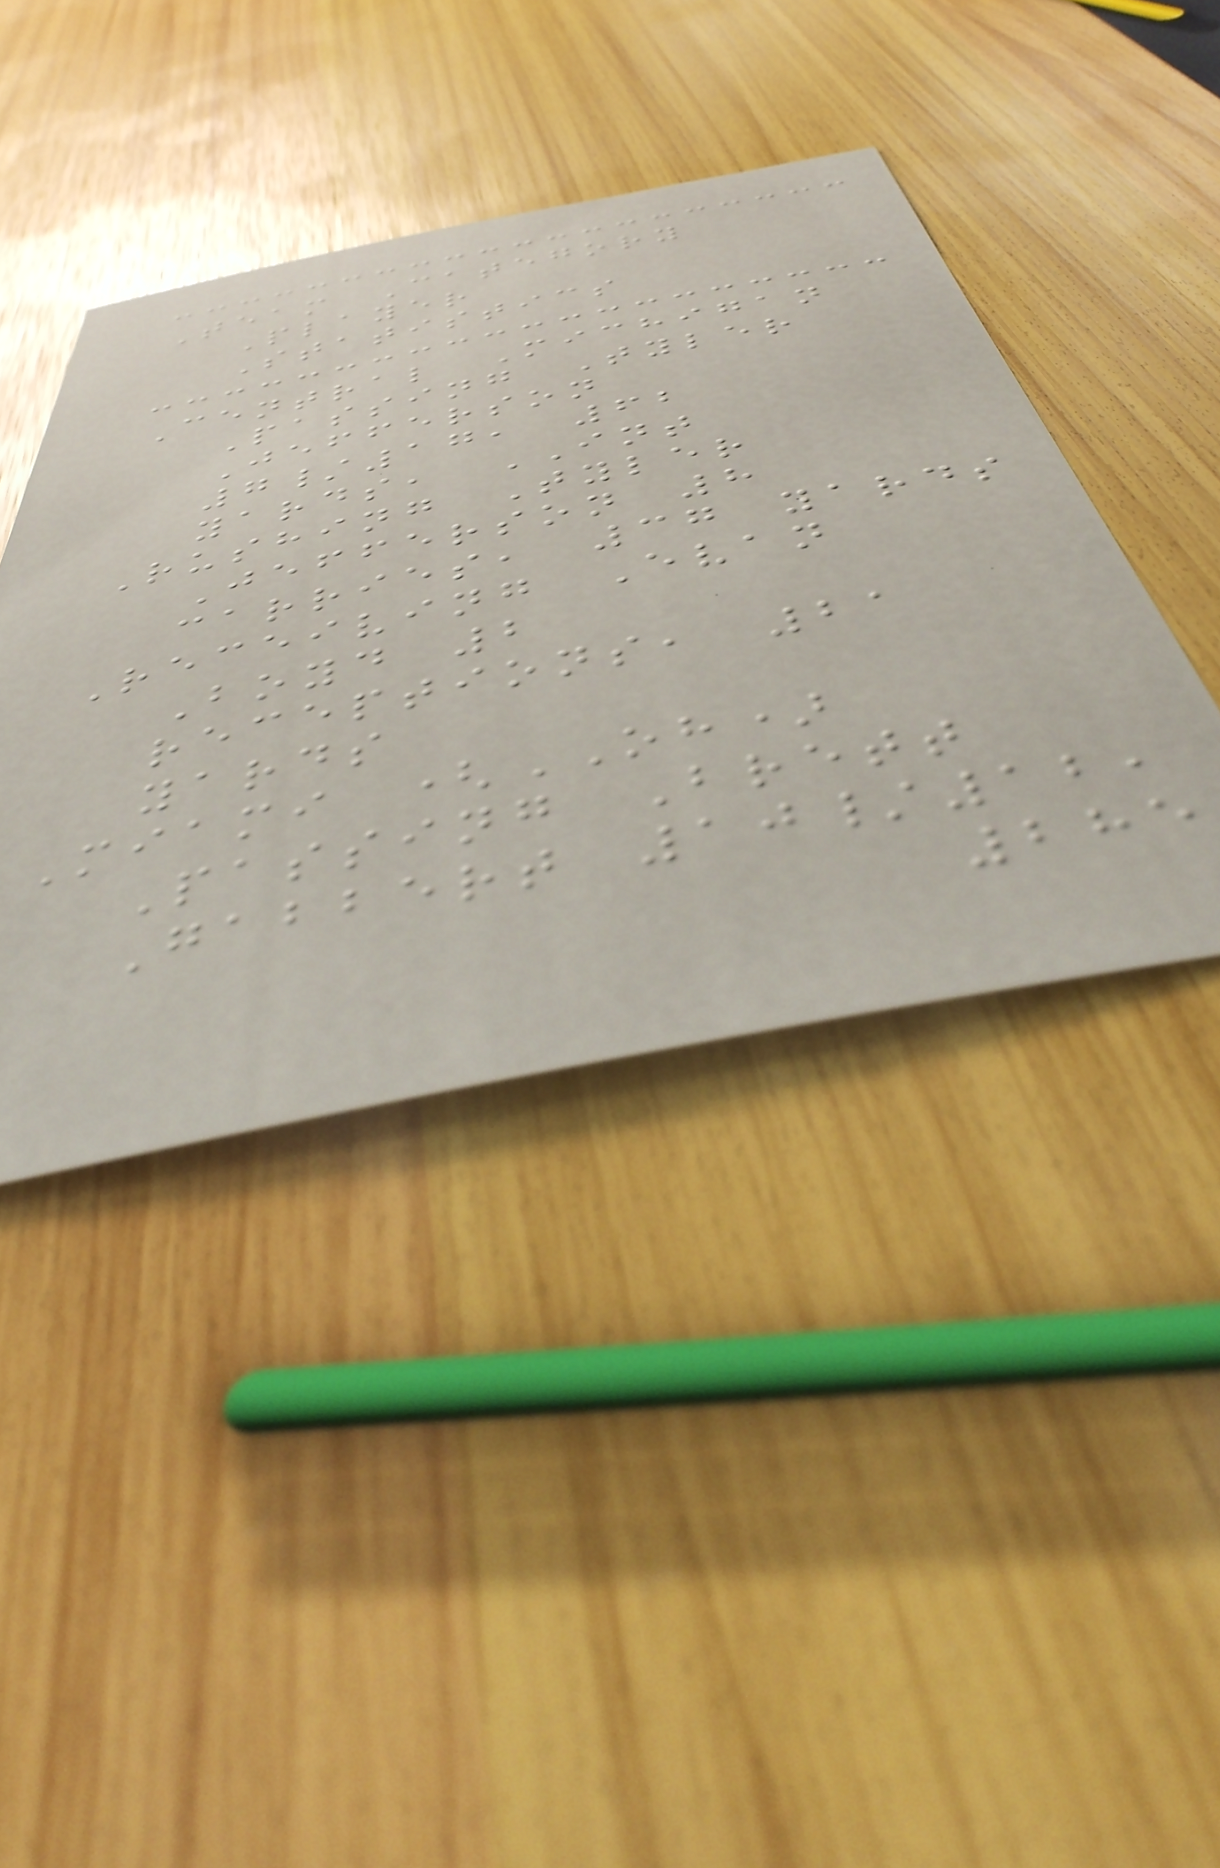Team Category
Player
Statistics
Central Michigan
Passing Tyler
Jefferson
7/17, 62
yards, INT
Rushing Tyler
Jefferson 8
carries, 37 yards
Receiving Evan
Boyd 2
receptions, 21
yards
Miami (OH)
Passing Brett
Gabbert 10/12,
285
